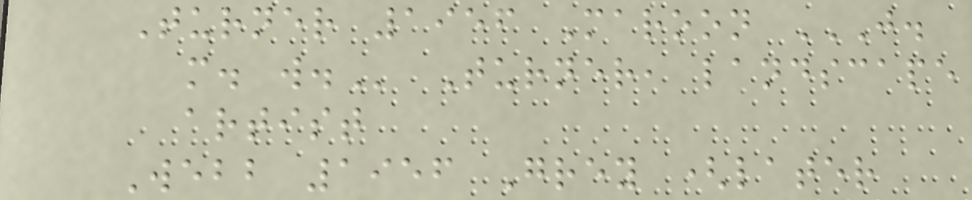Turner 1956 Maroon J.
M. W. Turner, landscape
artist
Webb 1956 Grey (later
